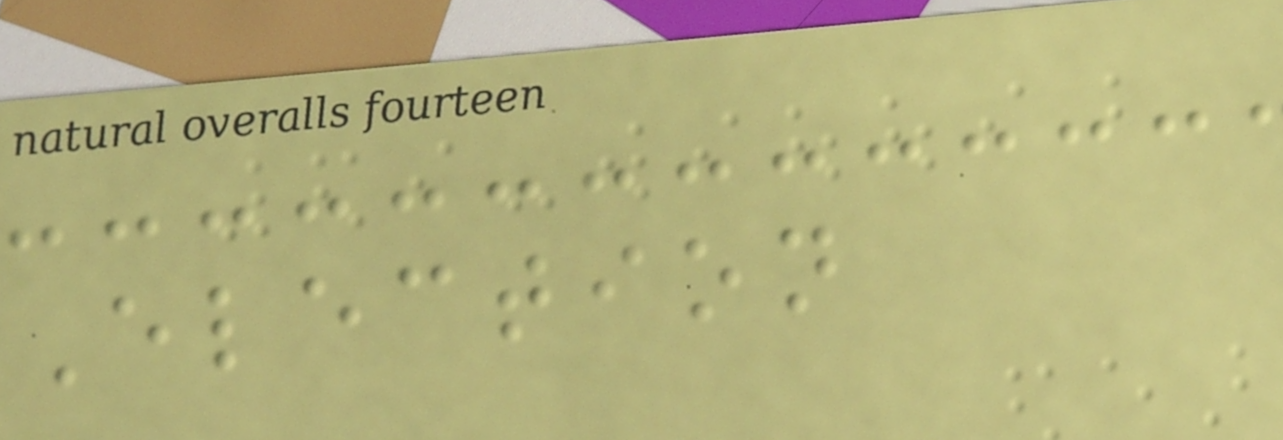Election
